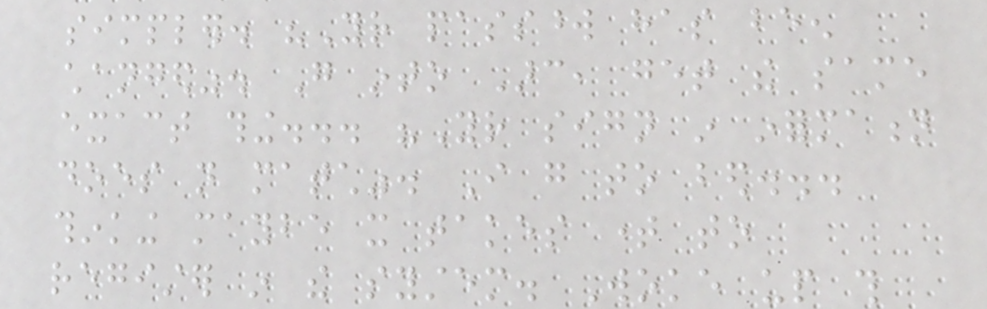simpler. "Your password has been
changed". Go into Arc, get the same
exact thing... "Your sign in information
does not match". I go to bed...
thinking maybe it takes time to
register in the system. Woke up this
